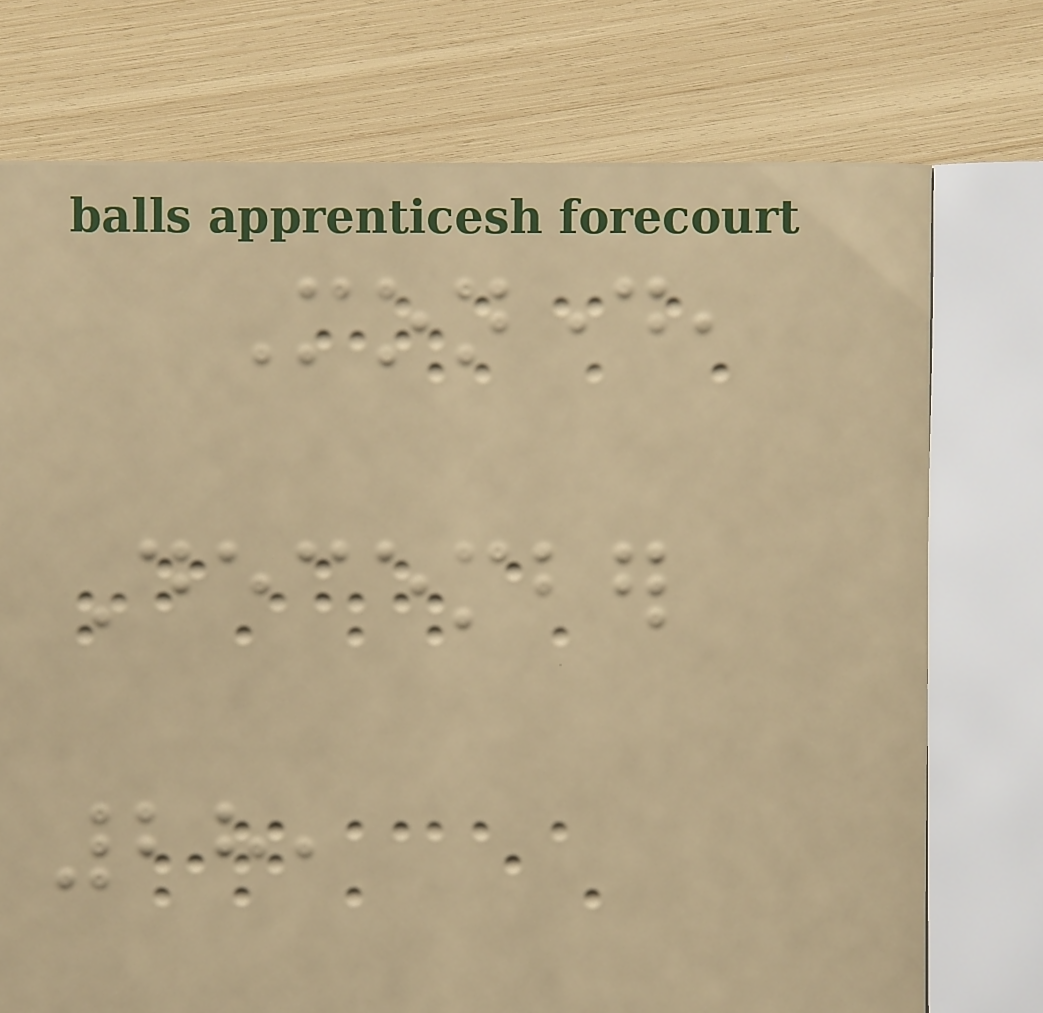Monday,
December
28,
